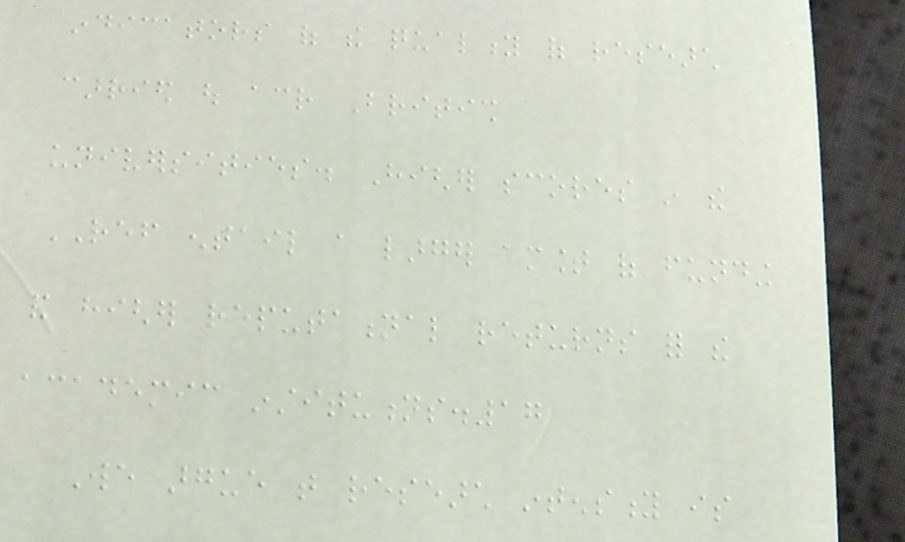indicators of the quality of research
carried out across British
universities. Higher scores in the
REF entail a larger amount of funding
and higher reputational returns for the
academic institutions.17
We argue that research intensity is
